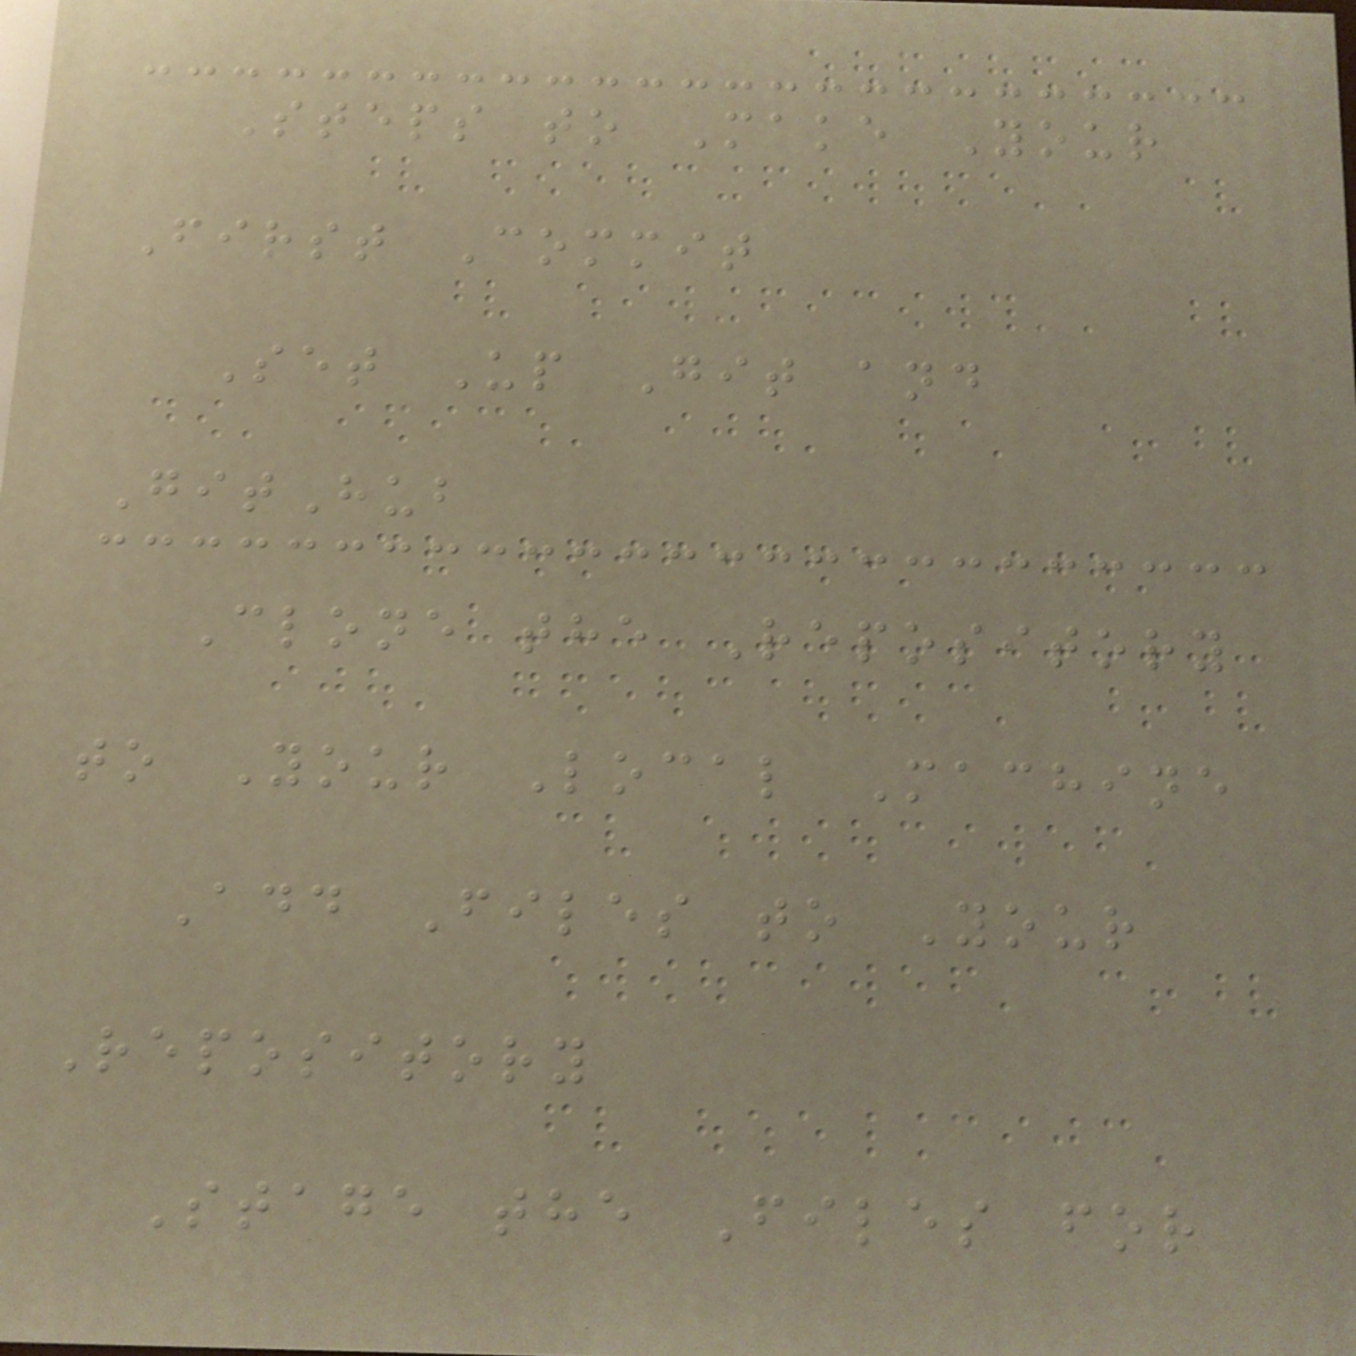Steps to Make Your
First Commit
Set Up Git and
GitHub
Clone the Repository
to Your Local Machine
Add Files to Your
Repository
Stage the Files for
